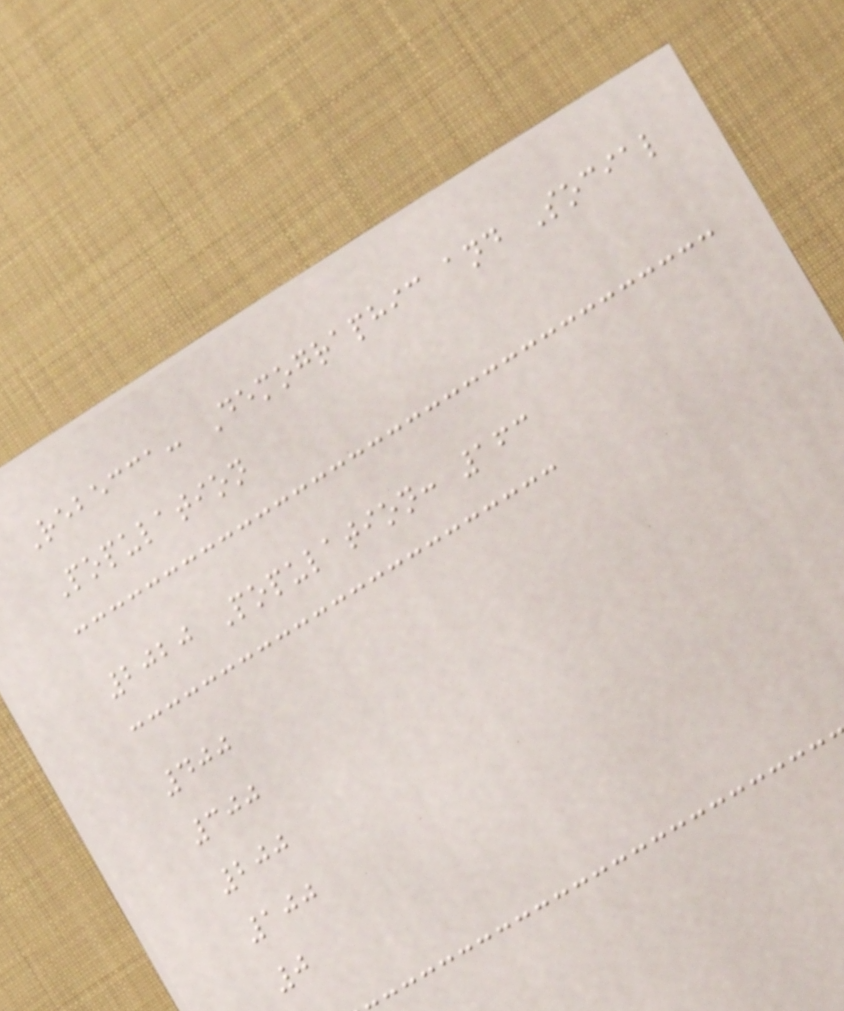Rebecca: Demographic and Social
Population
2020 Population: 163
400
300
200
100
0
